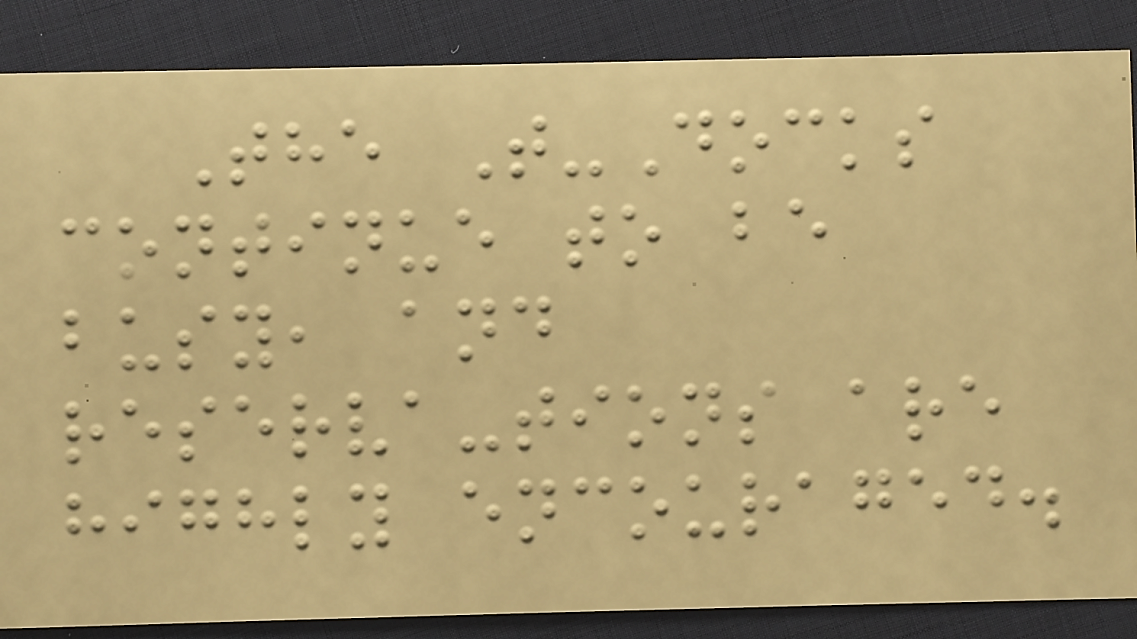The T-Docks
continue to be
busy, and
reserva-tions are
highly encouraged.
